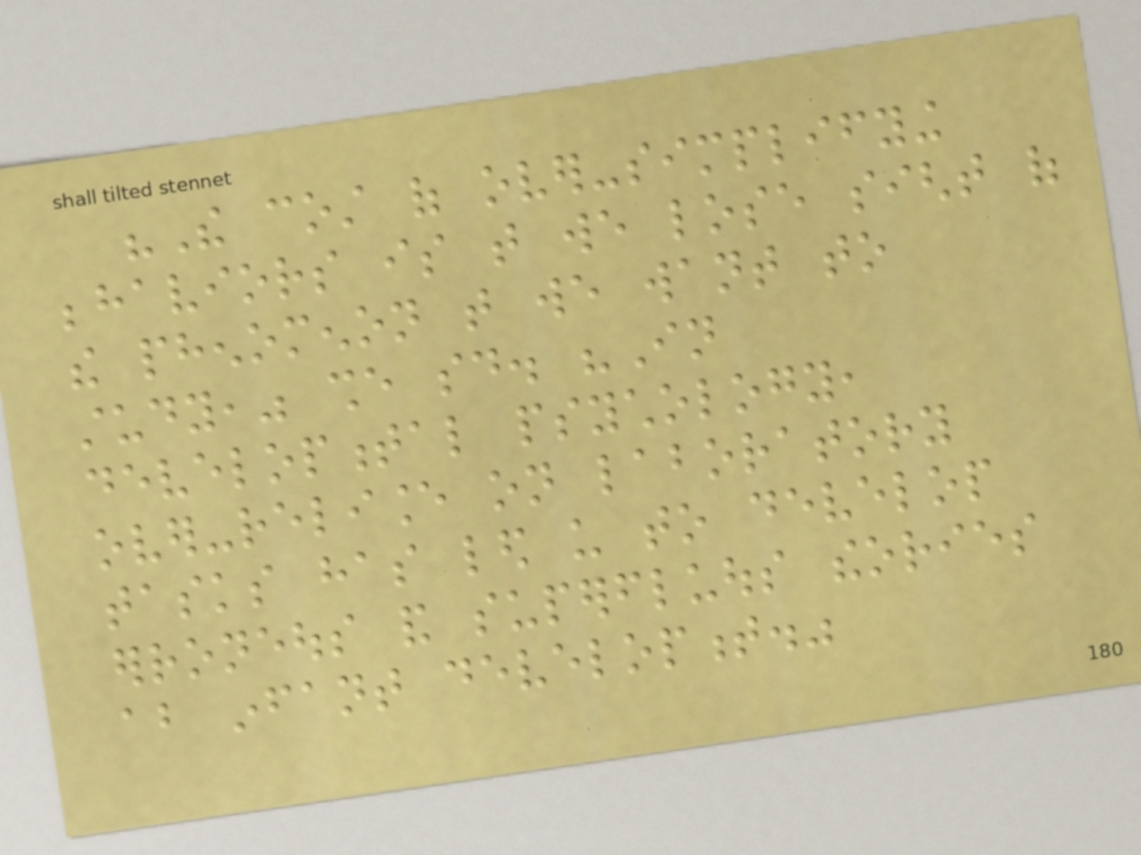"The cost of over-simplifying
behaviors is that we lose sight of
the phenomenon that we want to
study," she said. "In
developmental psychology,
over-reliance on laboratory
tasks has led us to develop
erroneous and superfluous theories
about infant development."
